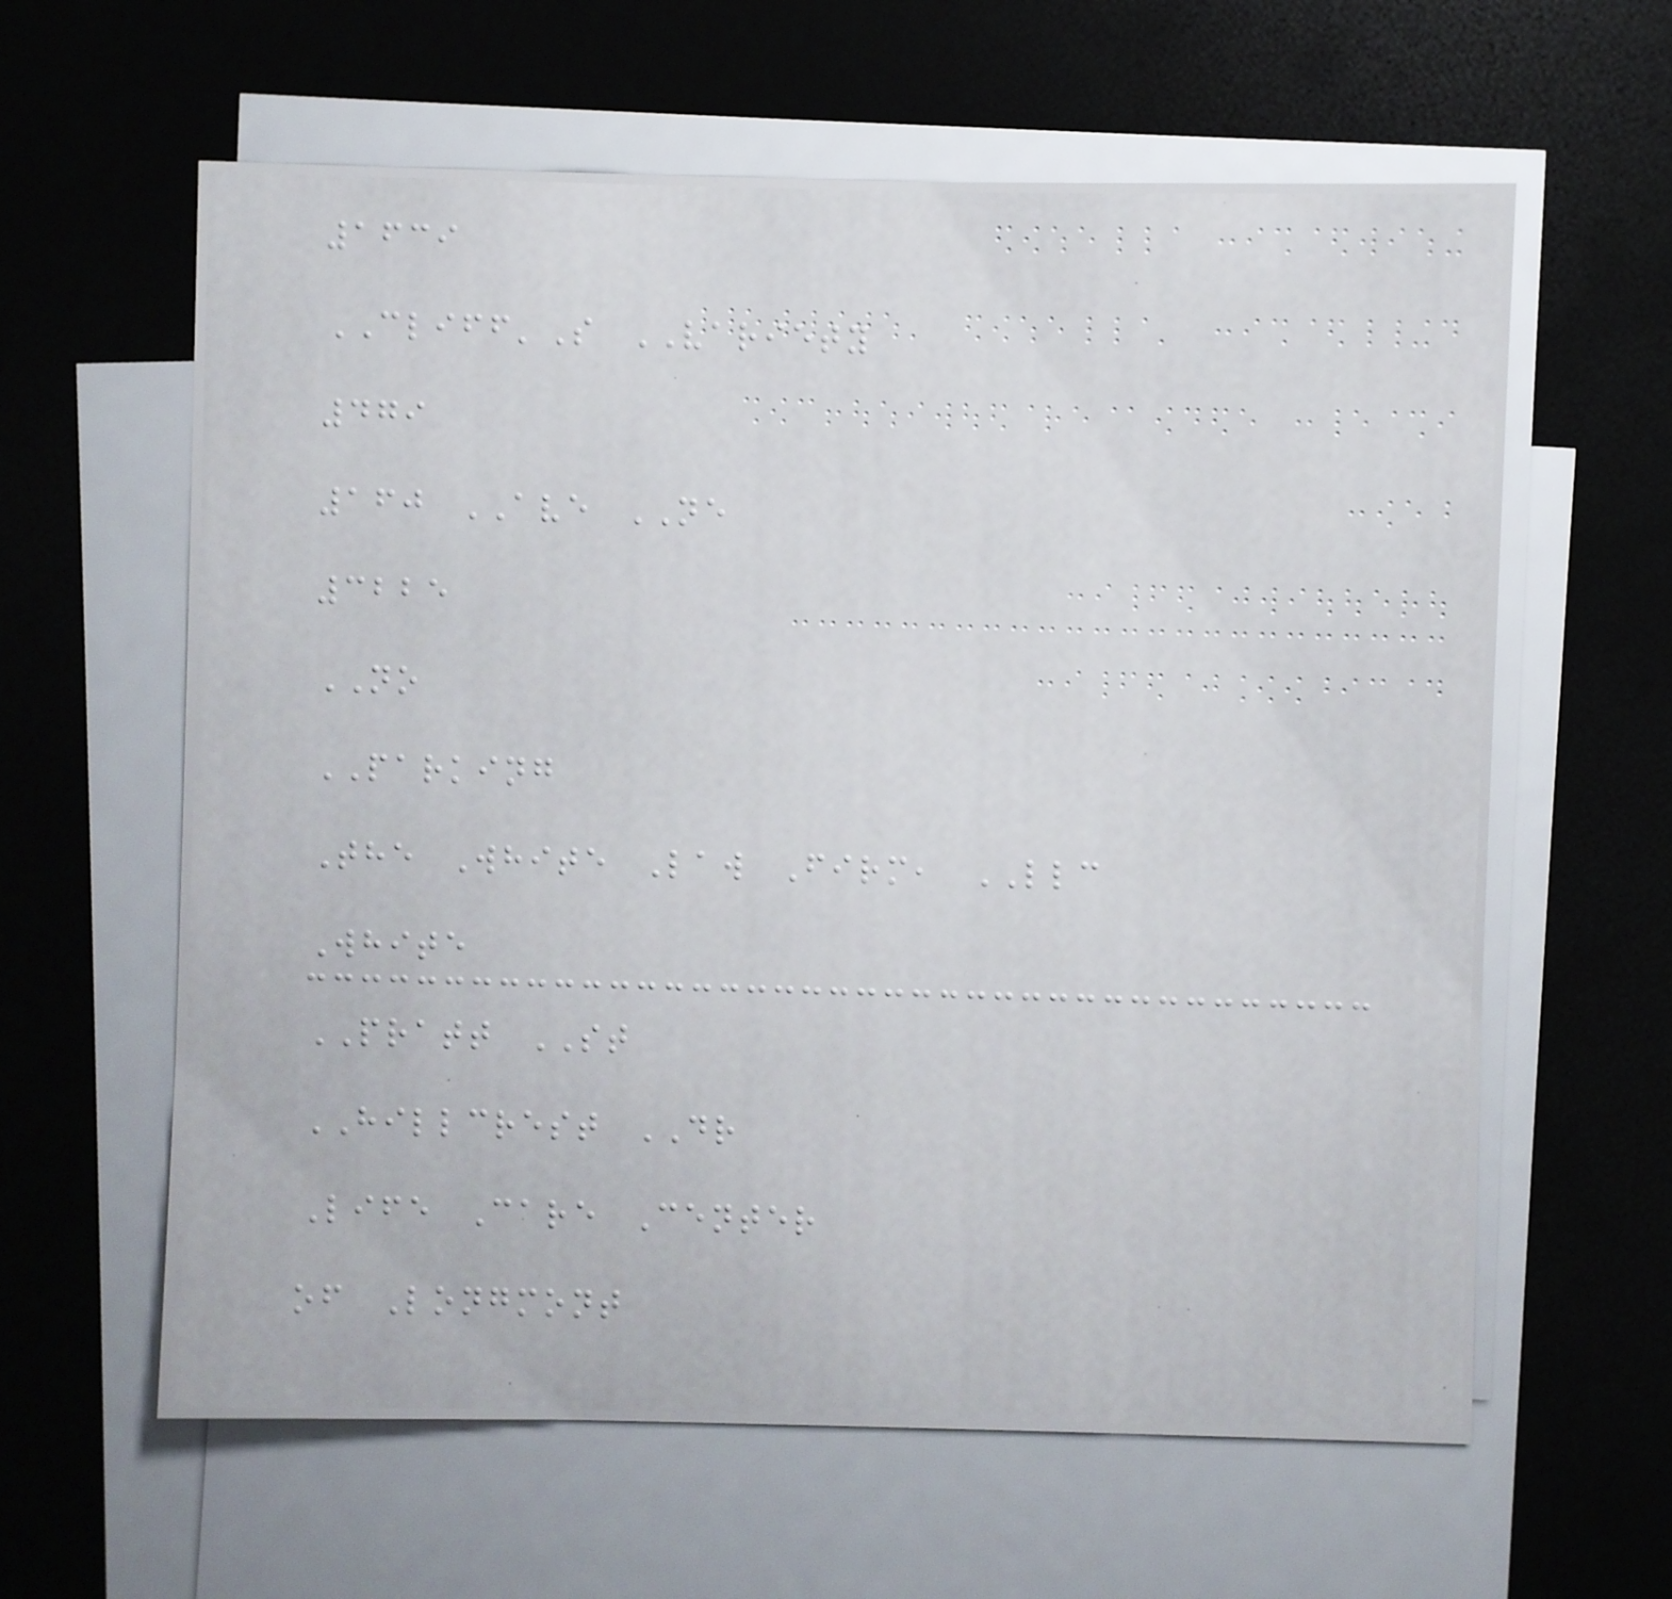1639
CLIFF'S VARIETY
479
160 AVE NE
3225
NO
PARKING
The White Law Firm, LLC
White
PRATT ST
HILLCREST DR
Life Care Center
of Longmont
